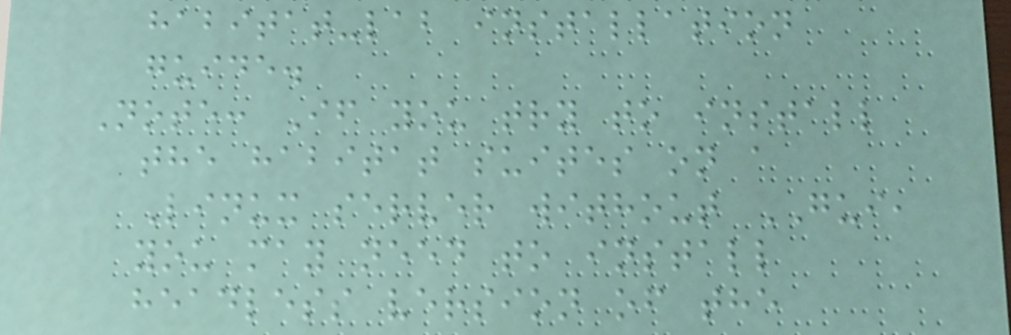habitat-lab installation
guide.
Note: If you try to install
the habitat suites on a
Linux server without GUI,
you may need to install
headless version of the
